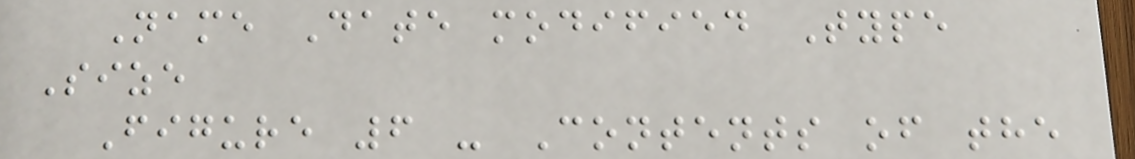Name Date modified Type
Size
Figure 6 - Contents of the
